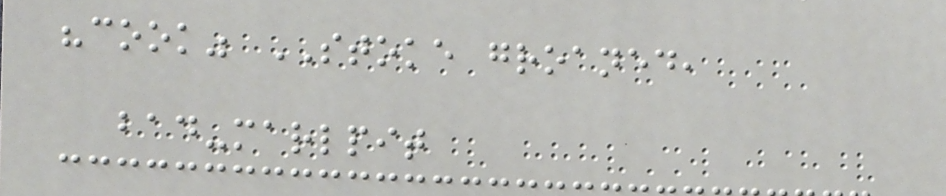"cook" STOKE groaned,
bad-marlpit
